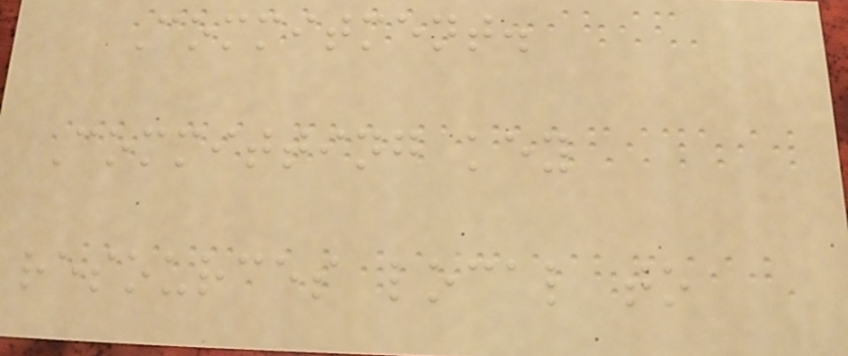Commitment.
Committing key
resources local to
